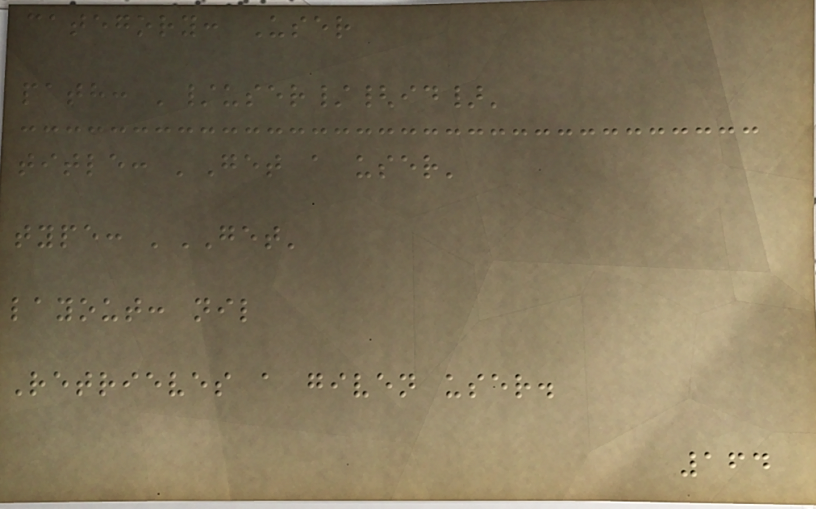category: User
path: '/user/{id}'
title: 'Get a user'
type: 'GET'
layout: nil
Retrieves a given user.
164
